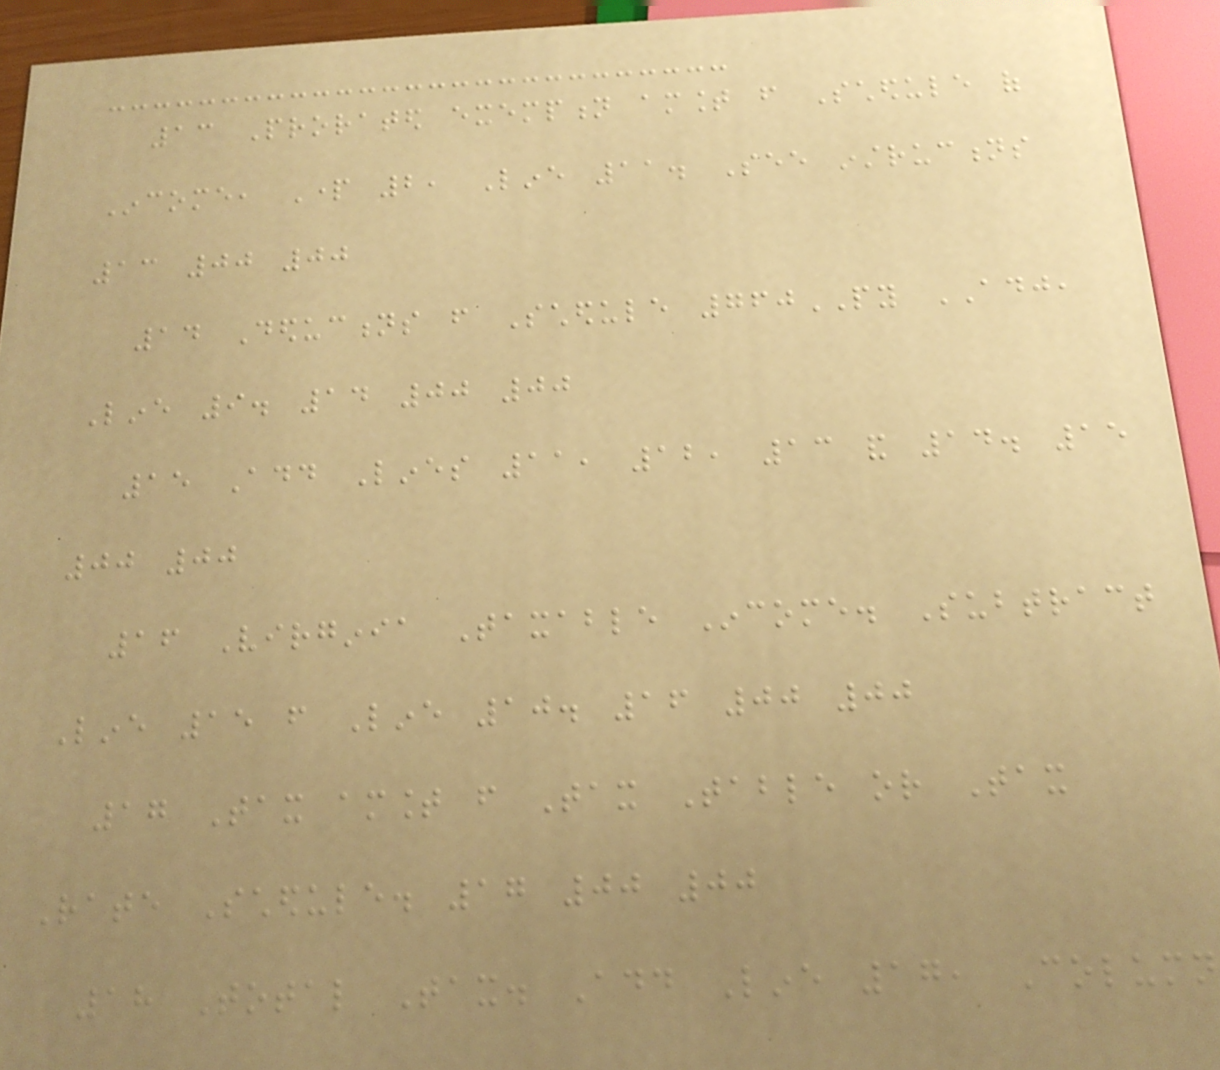13 Prorated exemption amount from Schedule of
Income, Part 2, Line 11. See instructions
13 00 00
14 Deductions from Schedule 760PY ADJ,
Line 9. 14 00 00
15 Add Lines 11, 12, 13 and 14. 15
00 00
16 Virginia Taxable Income. Subtract
Line 15 from Line 10. 16 00 00
17 Tax amount from Tax Table or Tax
Rate Schedule. 17 00 00
18 Total Tax. Add Line 17, Column
